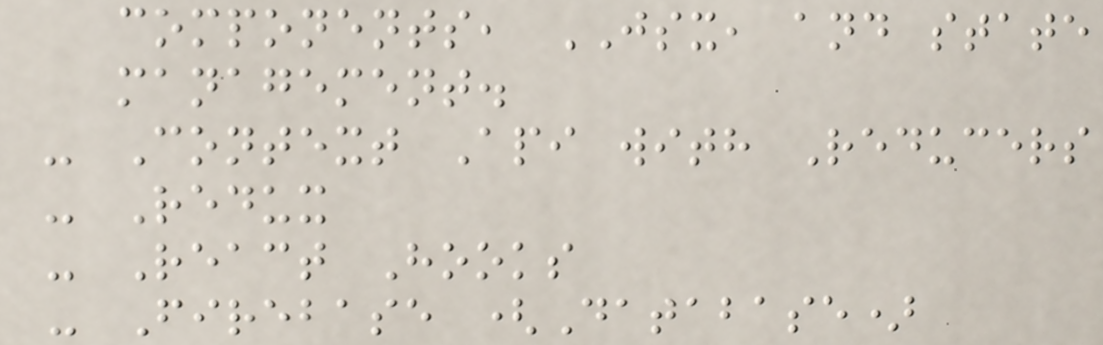components, JSX, and state
management.
- Context Api with Reducers
- Redux
- React Hooks
- Firebase (Database)
